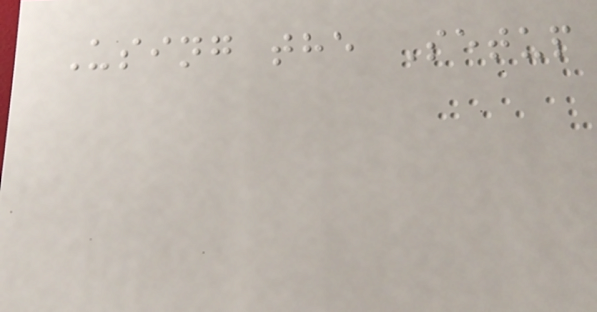Using the Setup
